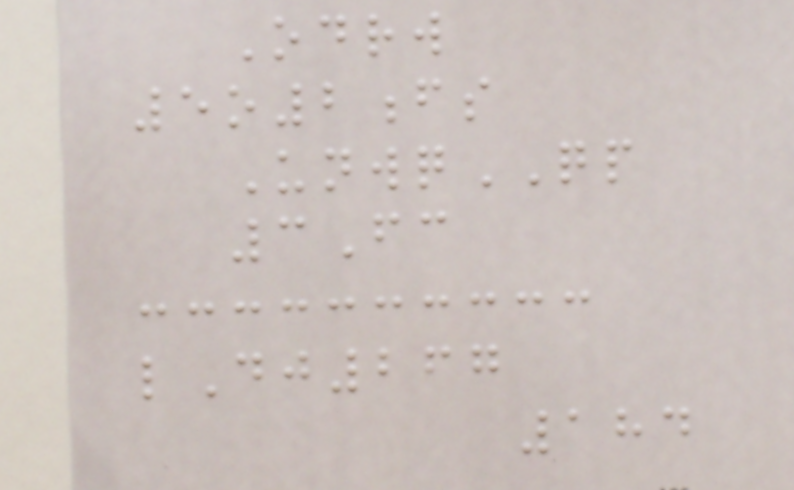Odrw
5o2fs
UnwqQP
3Fc
lDj267
184
